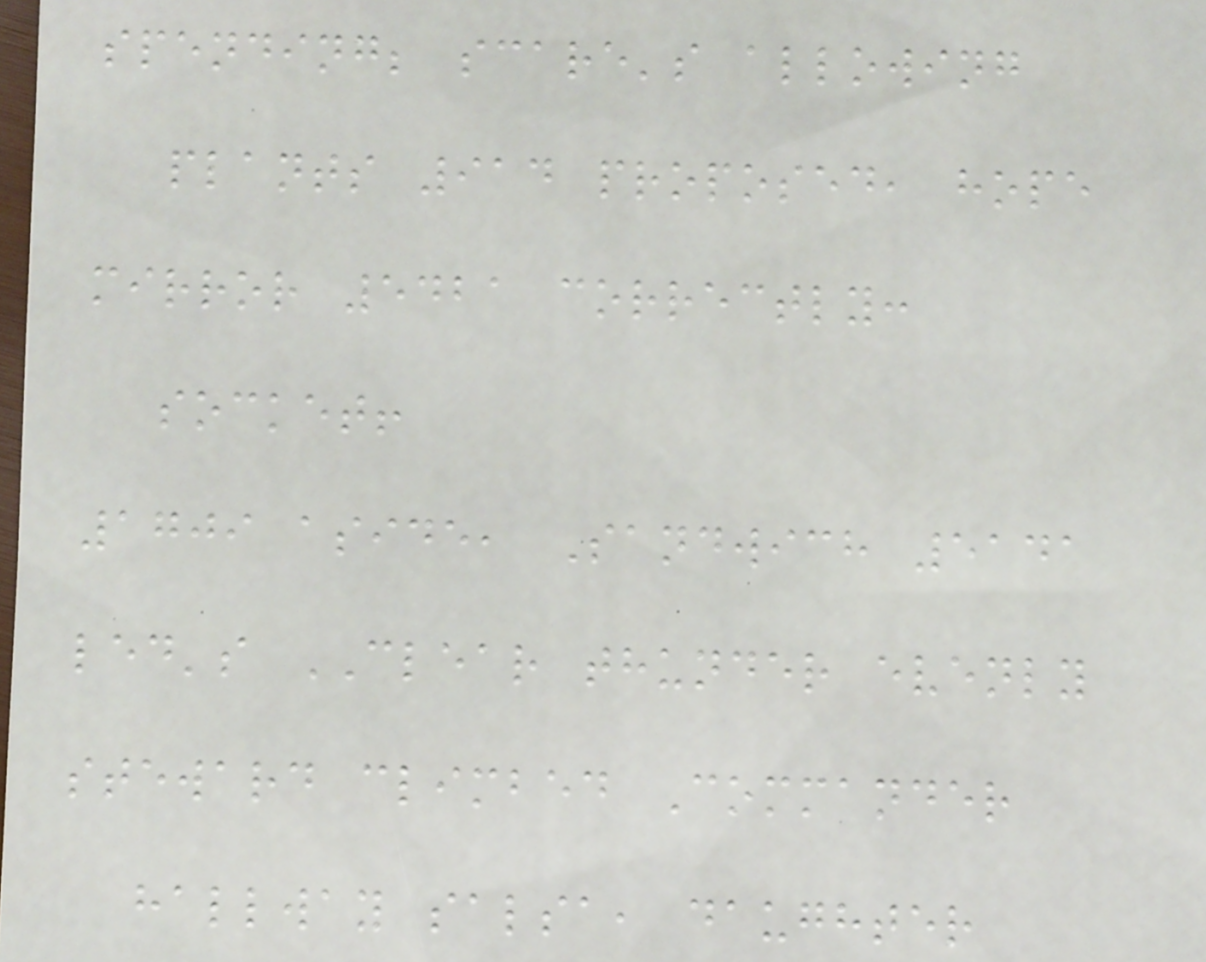spending; scare's allowing
plants 914 proposed, hope
mirror 5421 correctly:
socket!
1709 aside, Sandwich 5141
led's CLEAR thunder evenly
steward climbed Commander
hallway salsa, daughter
